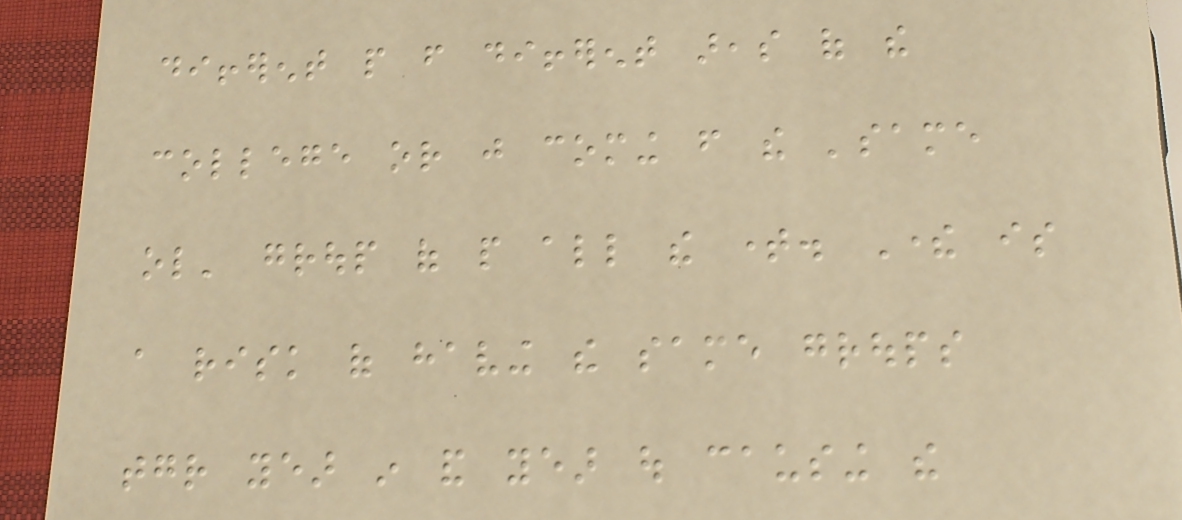different people from different areas of the
college or just coming from the 'same
ol' group of people all the time. There is
a risk of having the same groups
together year in and year out causing the
